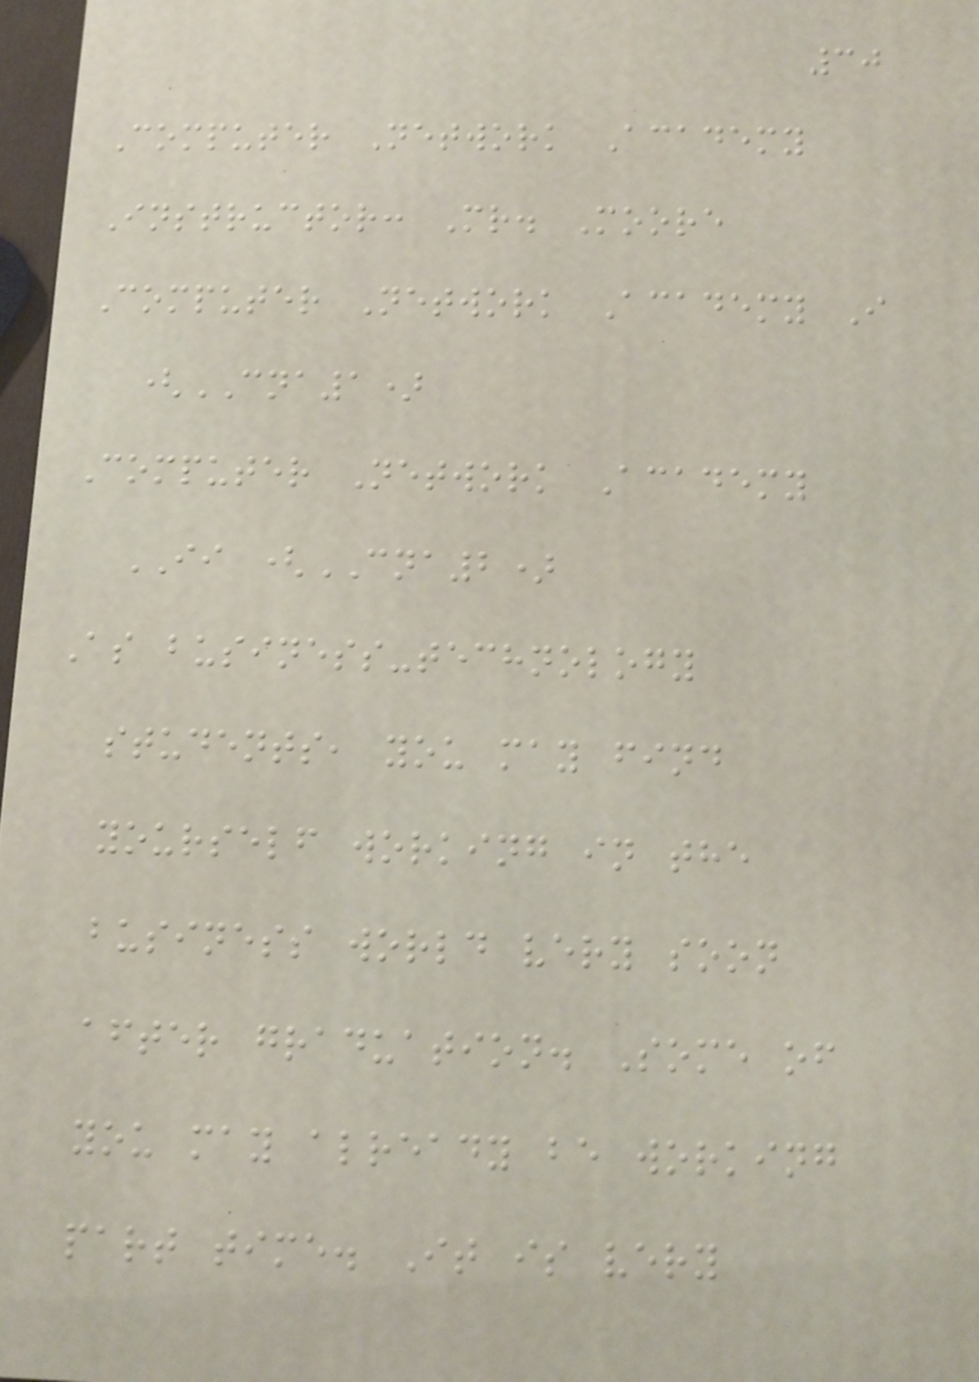30
Computer Network Academy
Instructor: Mr. Moore
Computer Network Academy I
(CNA1)
Computer Network Academy
II (CNA2)
As business-technology
students, you may find
yourself working in the
business world very soon
after graduation. Some of
you may already be working
part time. It is very
